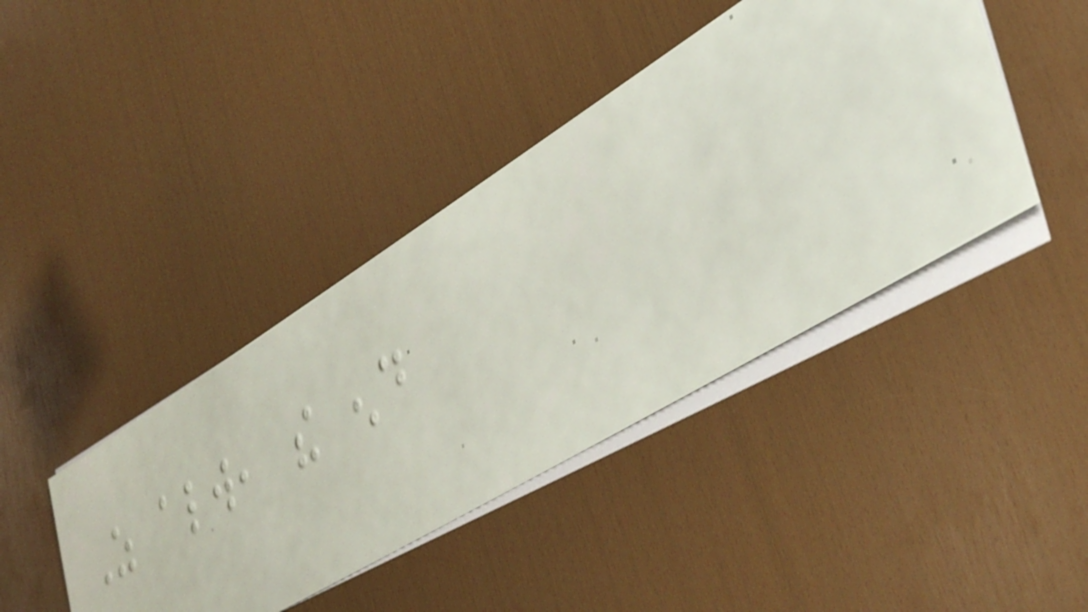As always, the end
